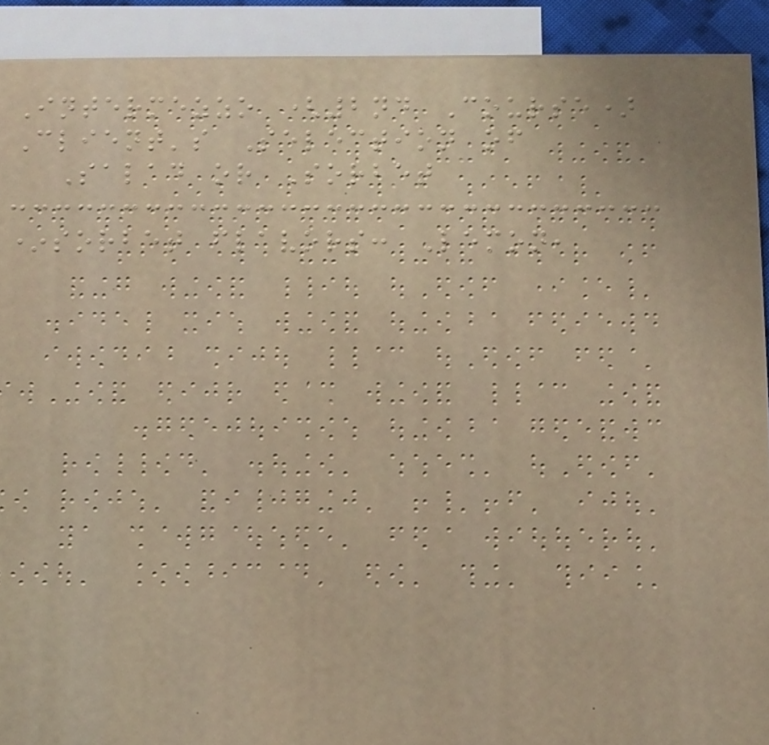Intermezzo (2nd Course)
Client's Selection of
Salad or Sorbet
*sorbet flavors: Lemon,
